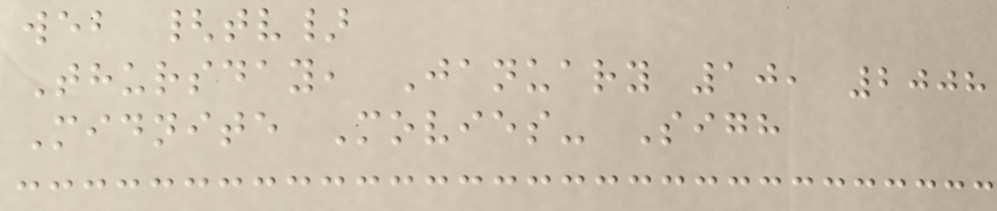web {tv}
Thursday, January 10, 2008
Midnite Movies- Sigh
